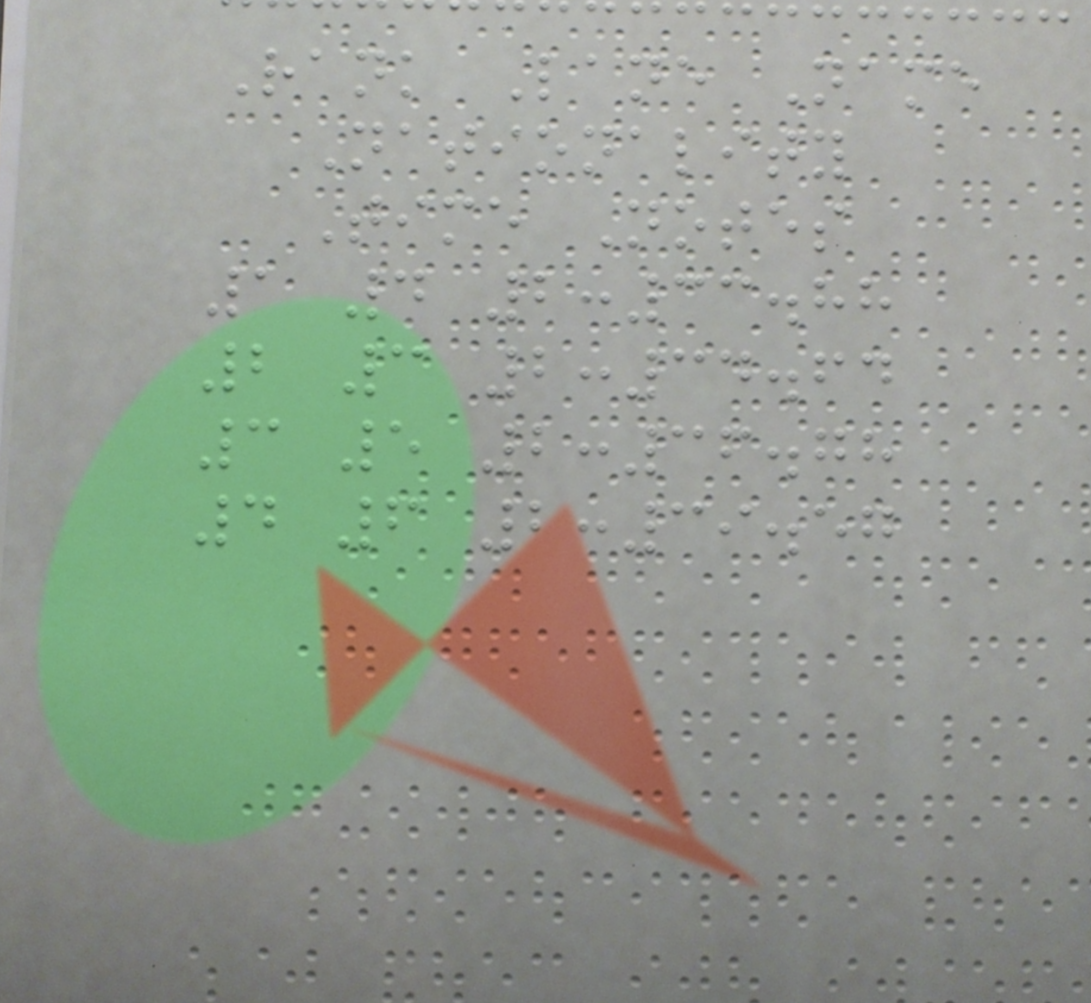Rank Lane Name
Nationality
Time Notes
1 4 2:33.88
2 3 2:34.64
3 5 2:36.78
4 6 2:39.57
